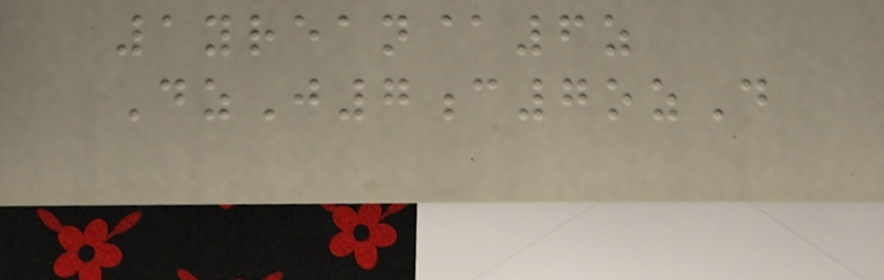1yrean@6z
DzJ7c7ozD
